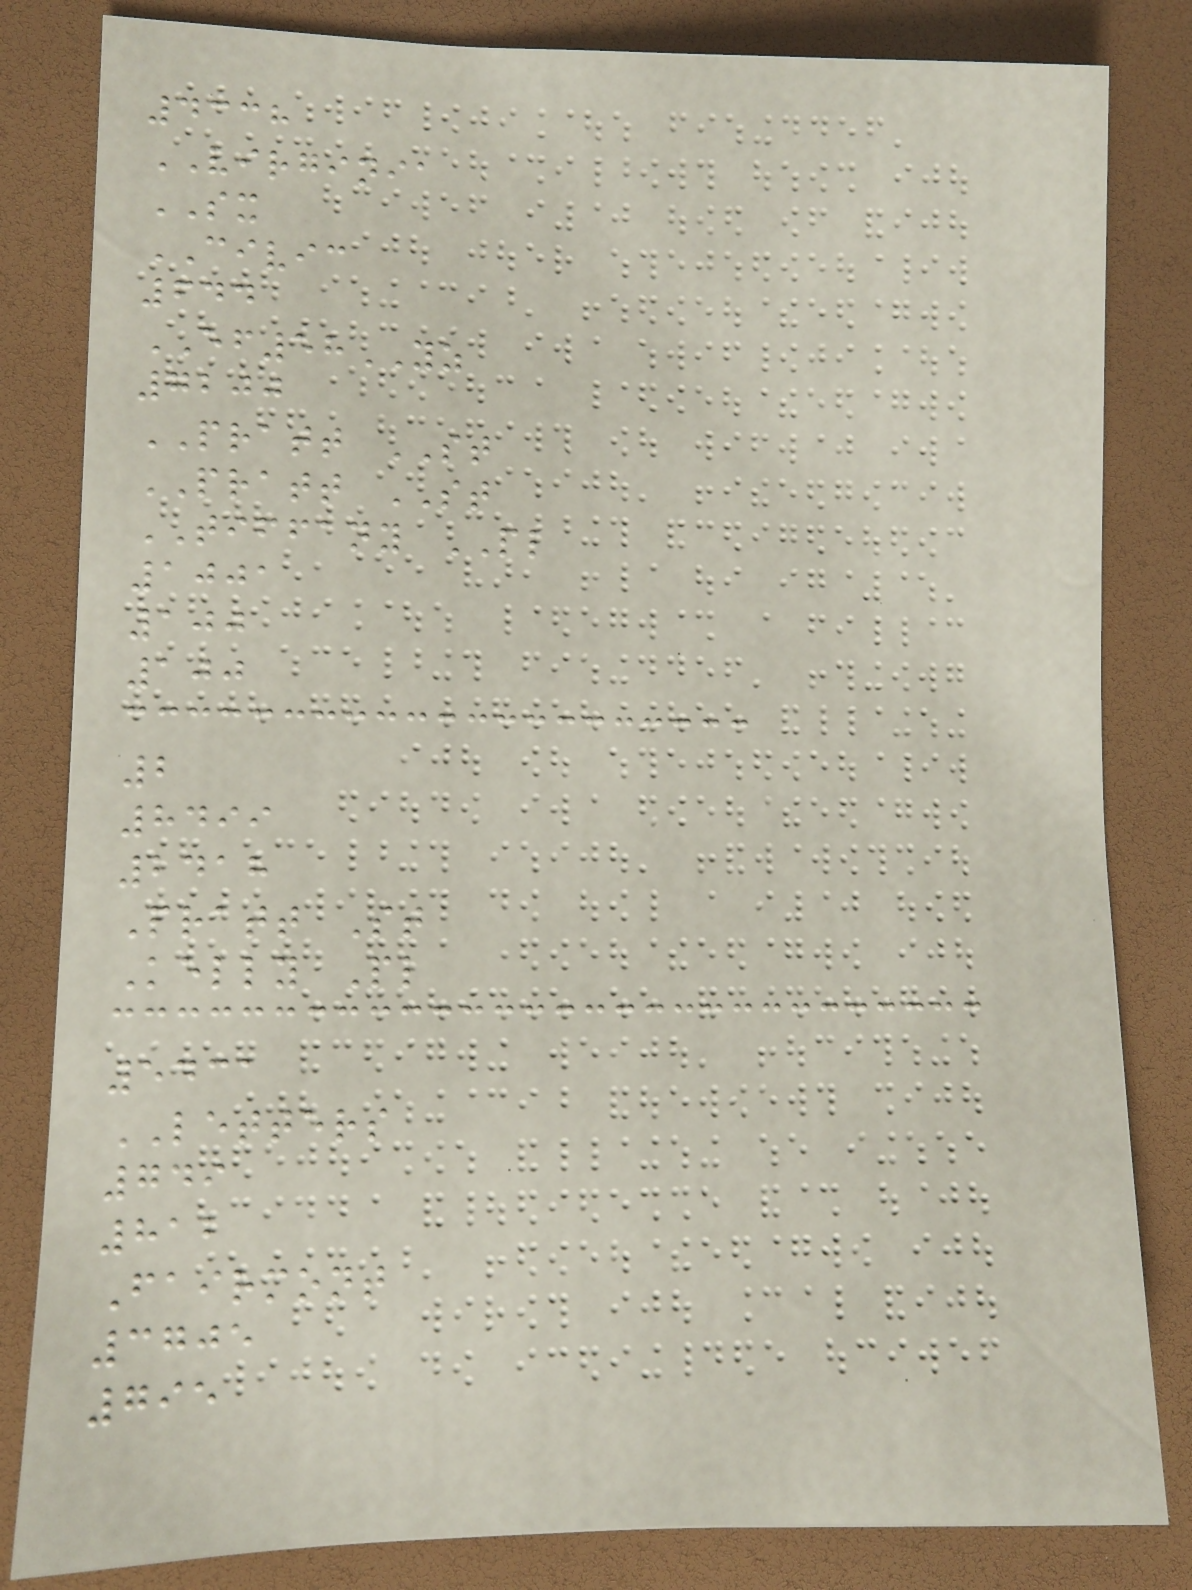4338
VIRGINIA
SX
CIVIC
644
EF58YZ
7200
PRATT ST
PRATT ST
TIFFANY PL
1001
100
100
2
8499
2418
Pratt St
Kelly Pl
5431
LETTERS
749
812
Fairmont
3705
795
